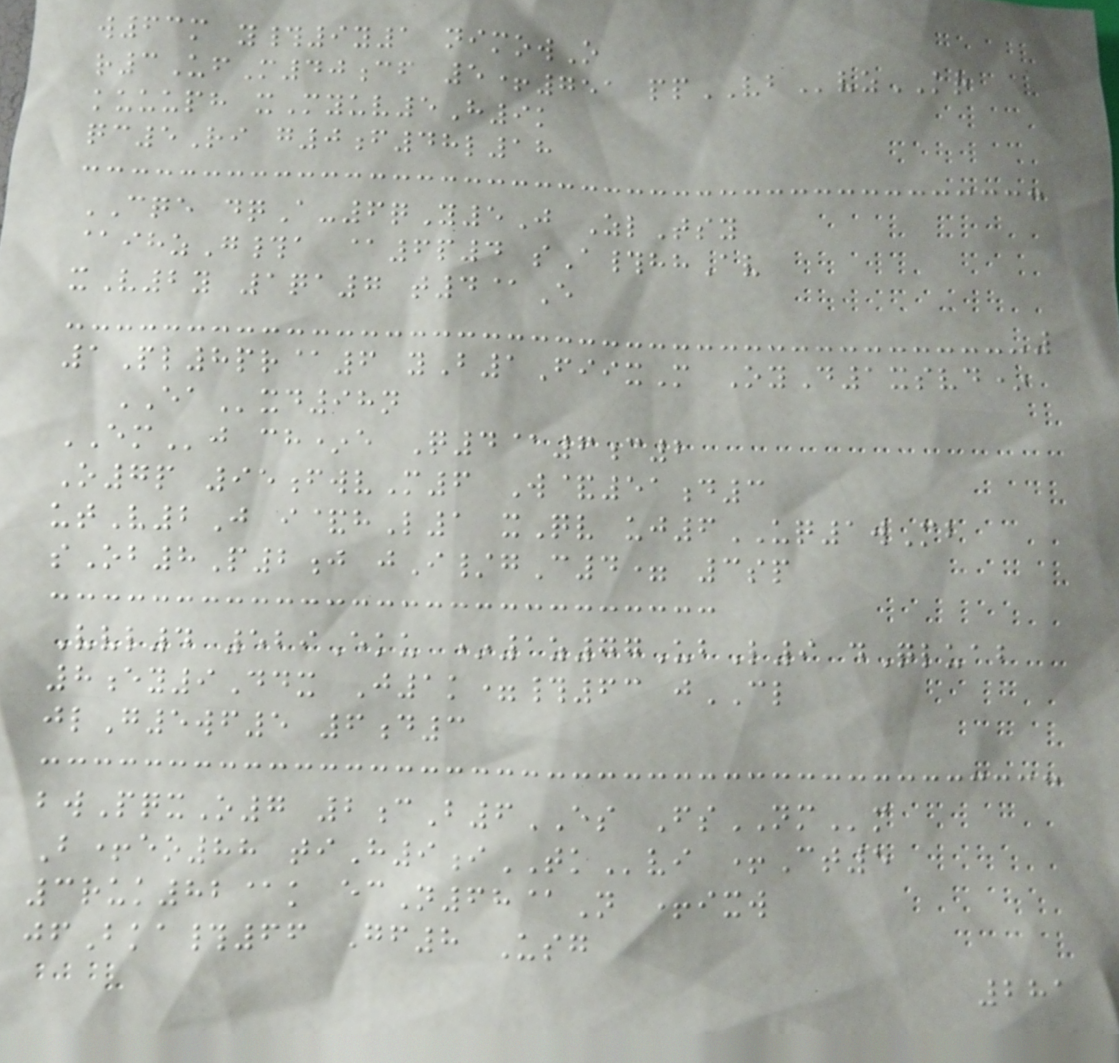w63m y#9y1 nimowO
r3UfM40cf 5+751 ppVBvzKR
kuuuph xMyuv5H9k
qc5Ri g0f48l18
CQE dqA-6qY5J ZlTsy
@ihzG#a @6p4 sA#hhAv
xV2y 1qa7 t4@E
1Pl8pr@6 yB1FiixM OyD1xsvd*
EAxd98n
EMj ch*e Q4@6c2
O7p 95fwvM6 W&51d3
utV2J i&hL1 xQv uj6UQ1wMb
sOb8P2j jI/gC4= 3sp
Vvl4 529Eku *1z77UbL9 dQluab
8ey9Ddx J1k=#63 jCL
jlG5wf5 6d3
bwPqxO7 2cB6ES FsNMm
B+eo88 tiH9iTKvi +Ct5
3ruk82@k ecN68@N +ixw
jfBka#66 Gf8 Usg
281
